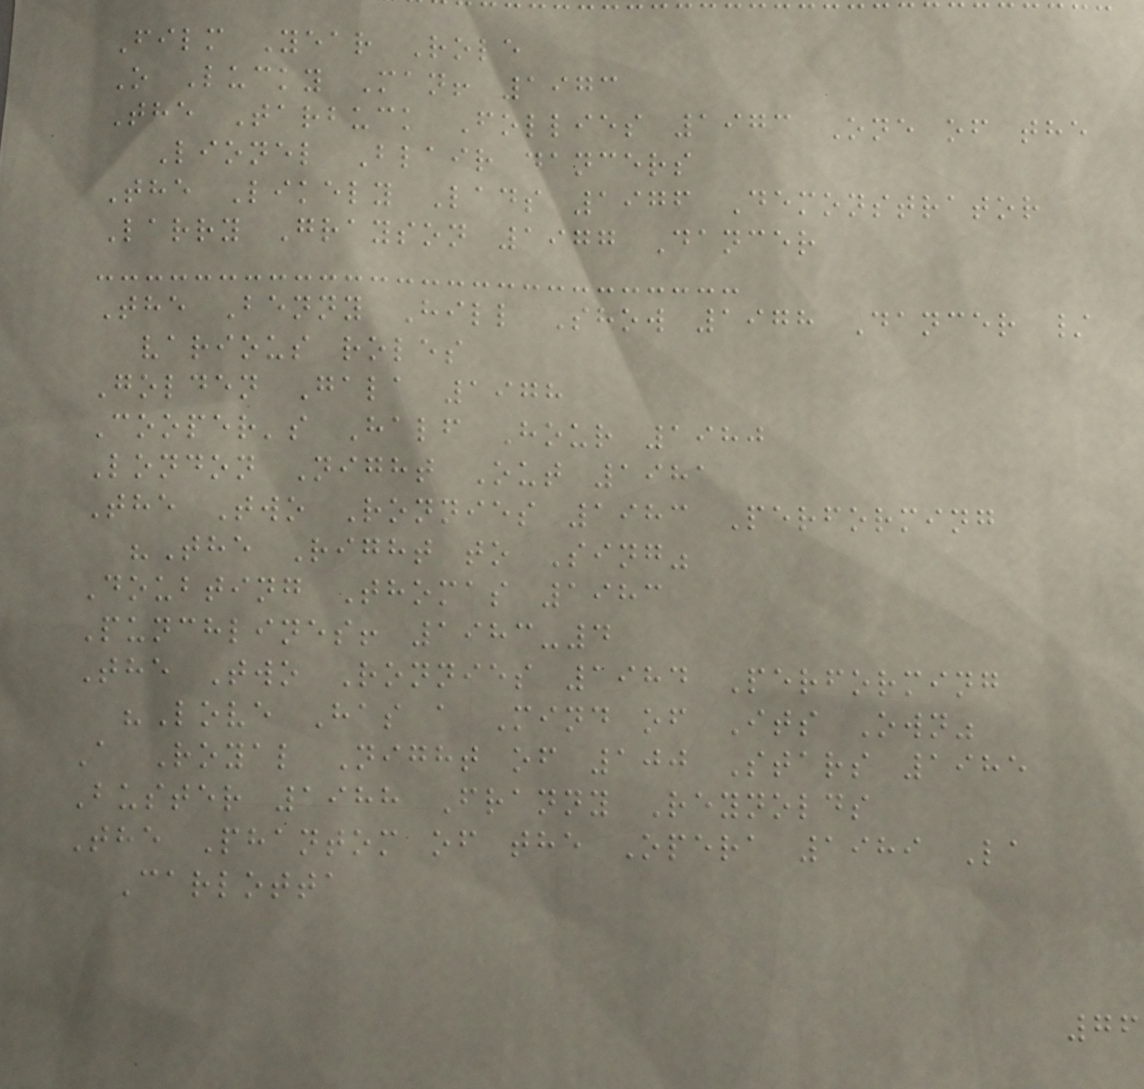Film Year Role
O Lucky Man! 1973
The Tarbuck Follies 1973 One of the
Lionel Blair dancers
The Likely Lads 1976 Demonstrator
Larry Grayson 1977 Dancer
The Benny Hill Show 1978 Dancer /
various roles
Golden Gala 1978
Cooper's Half Hour 1980
London Night Out 1981
The Two Ronnies 1983 Performing
"The Right to Sing"
Doubting Thomas 1983
Punchlines! 1983-4
The Two Ronnies 1984 Performing
"Love Has a Mind of Its Own"
A Royal Night of 100 Stars 1985
Buster 1988 Franny Reynolds
The Phantom of the Opera 1989 La
Carlotta
76
